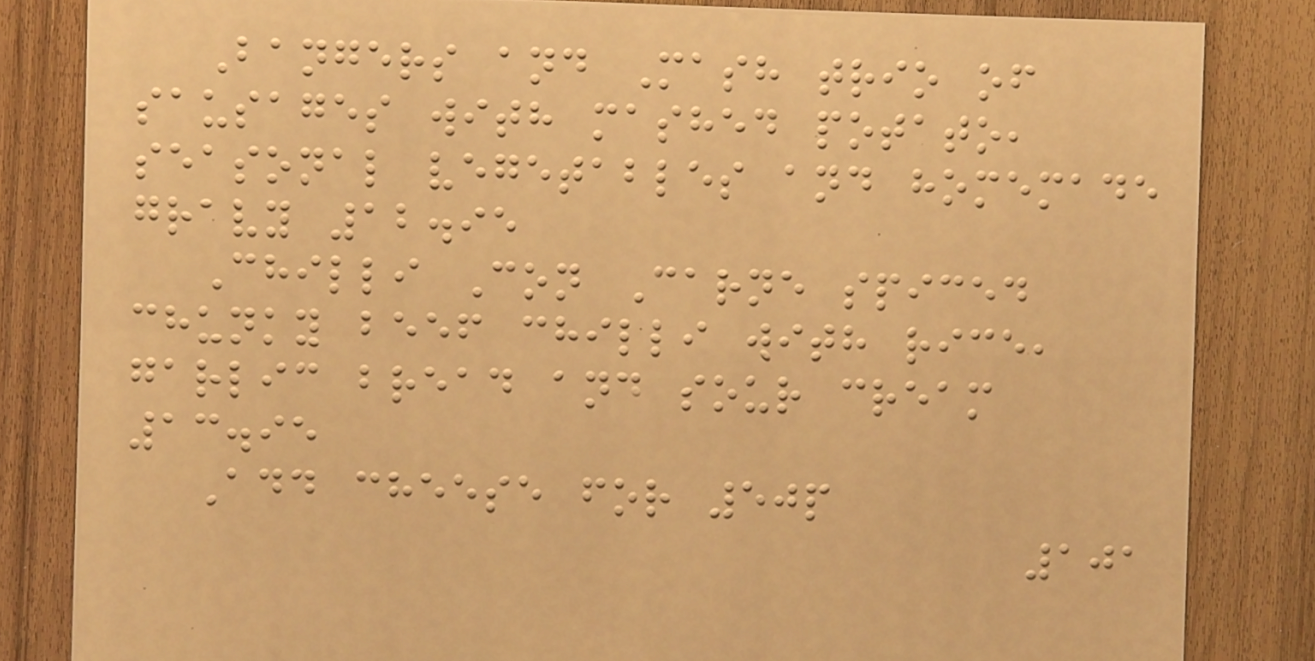Bangers and Mash trio of
sausages with mashed potato,
seasonal vegetables and homemade
gravy 12.95
Chilli Con Carne spiced
chunky beef chilli with rice,
garlic bread and sour cream
13.95
Add cheese for 50p
101
